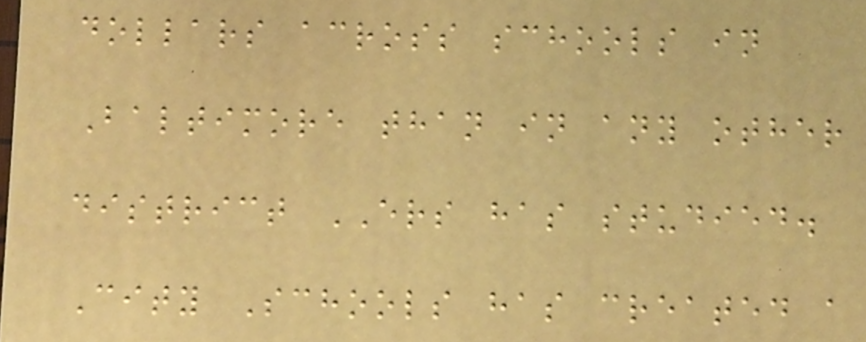dollars across schools in
Baltimore than in any other
district ERS has studied.
City Schools has created a
